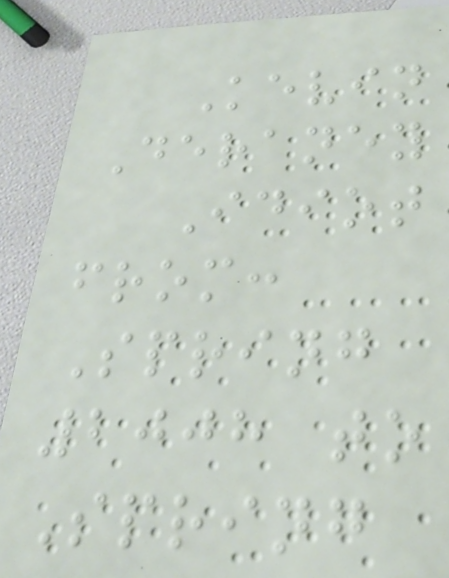Kevin
Deraney
Idiot
from:
Spring
2008 to
Spring
